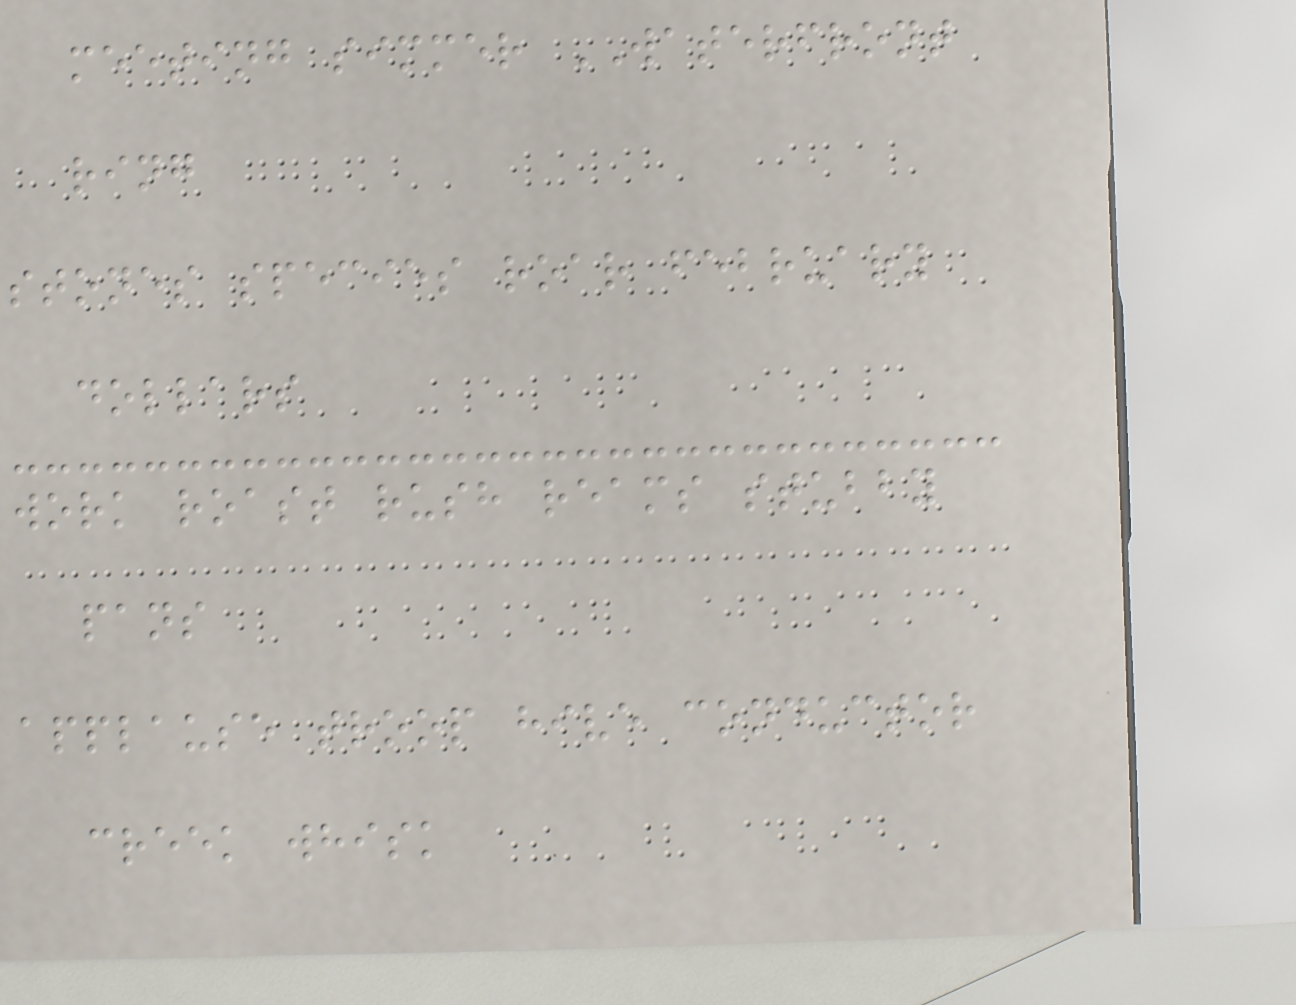meeting simmer WATERFRONT
ring
stones species roar february
dollars
work roast rush reams stubby
pans
applause troop hive conductor
creek whisk
